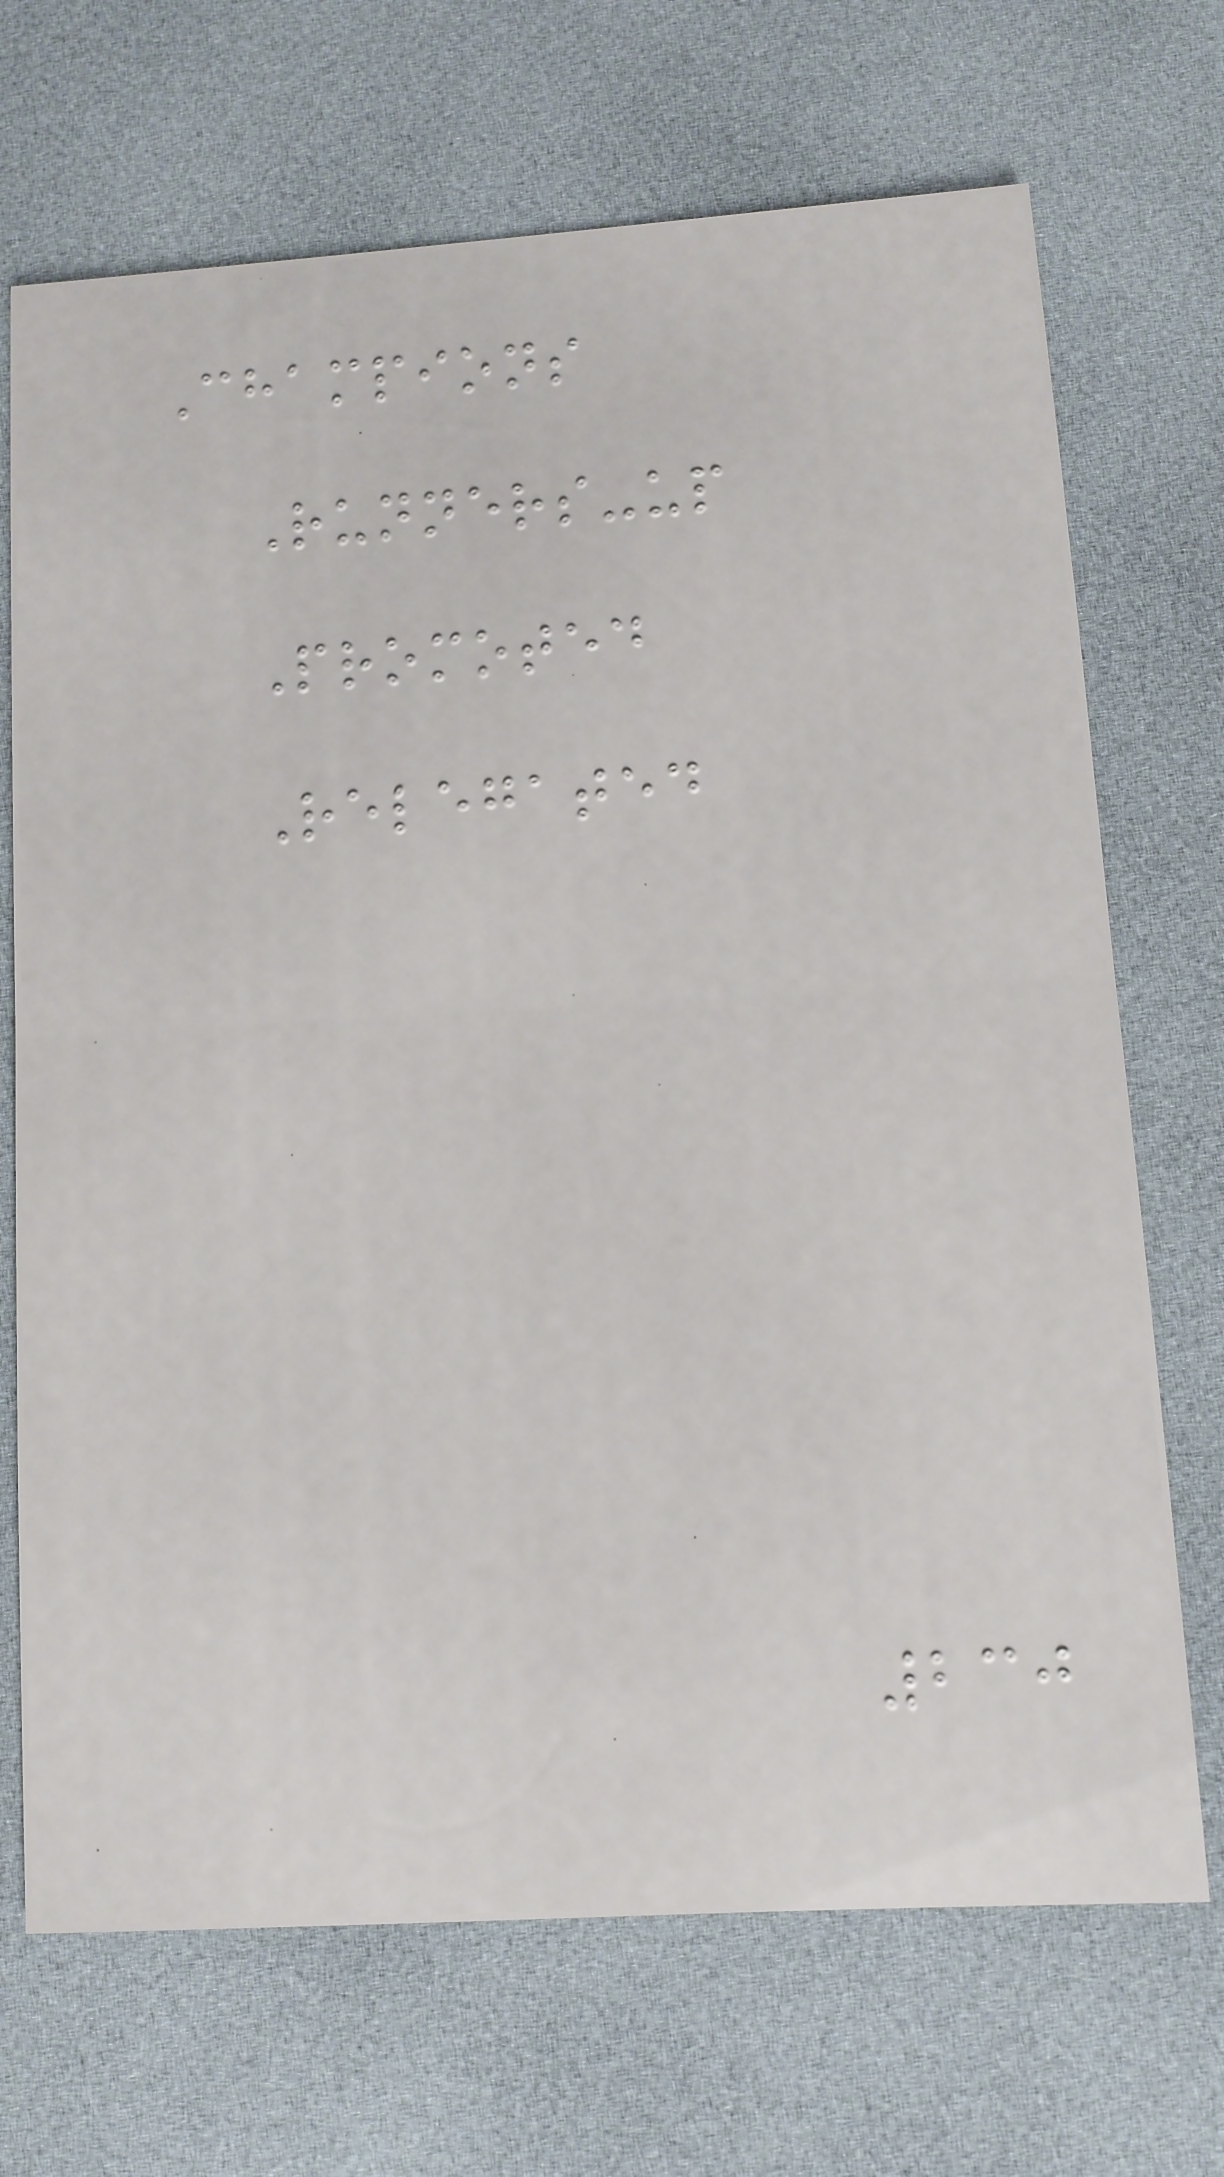Champions
Runners-up
Promoted
Relegated
230
